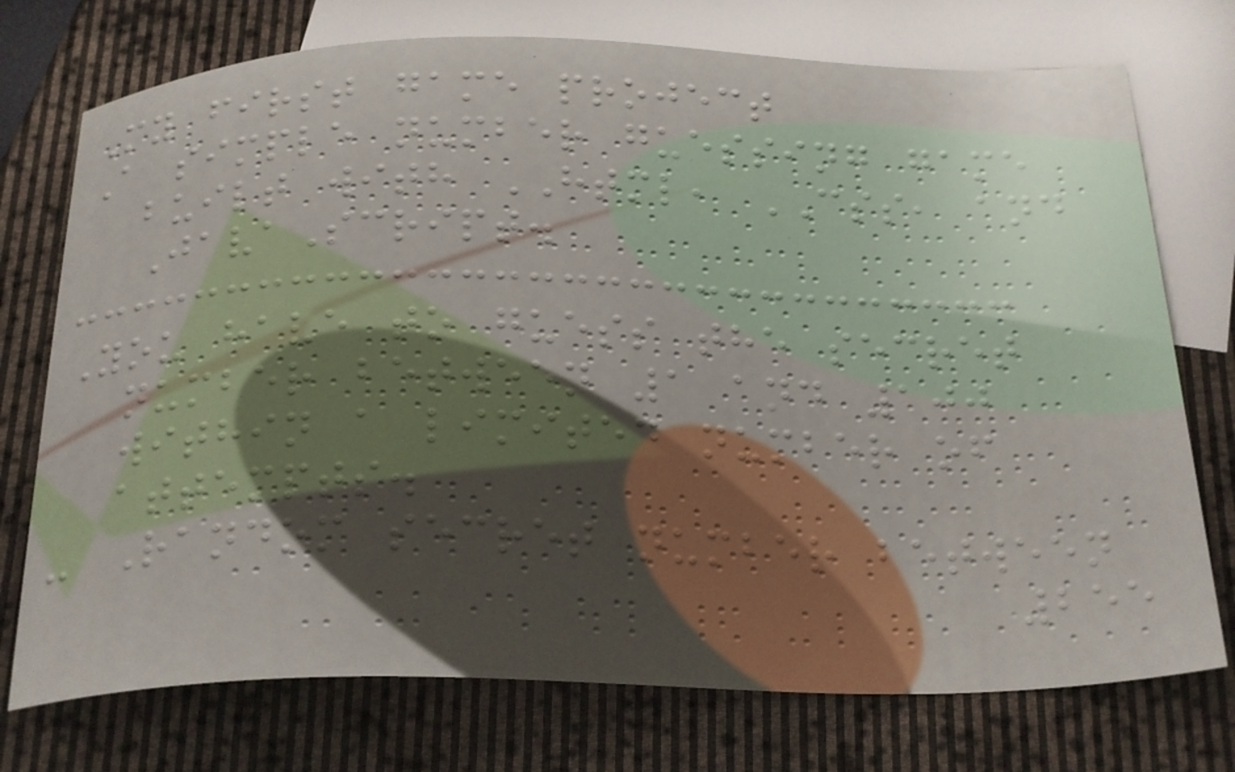My first game project
A simple number guessing game
built with HTML, CSS, and
JavaScript.
You have to guess the secret
number between 1 and 100
within a limited number of
attempts.
- Random secret number between
255
